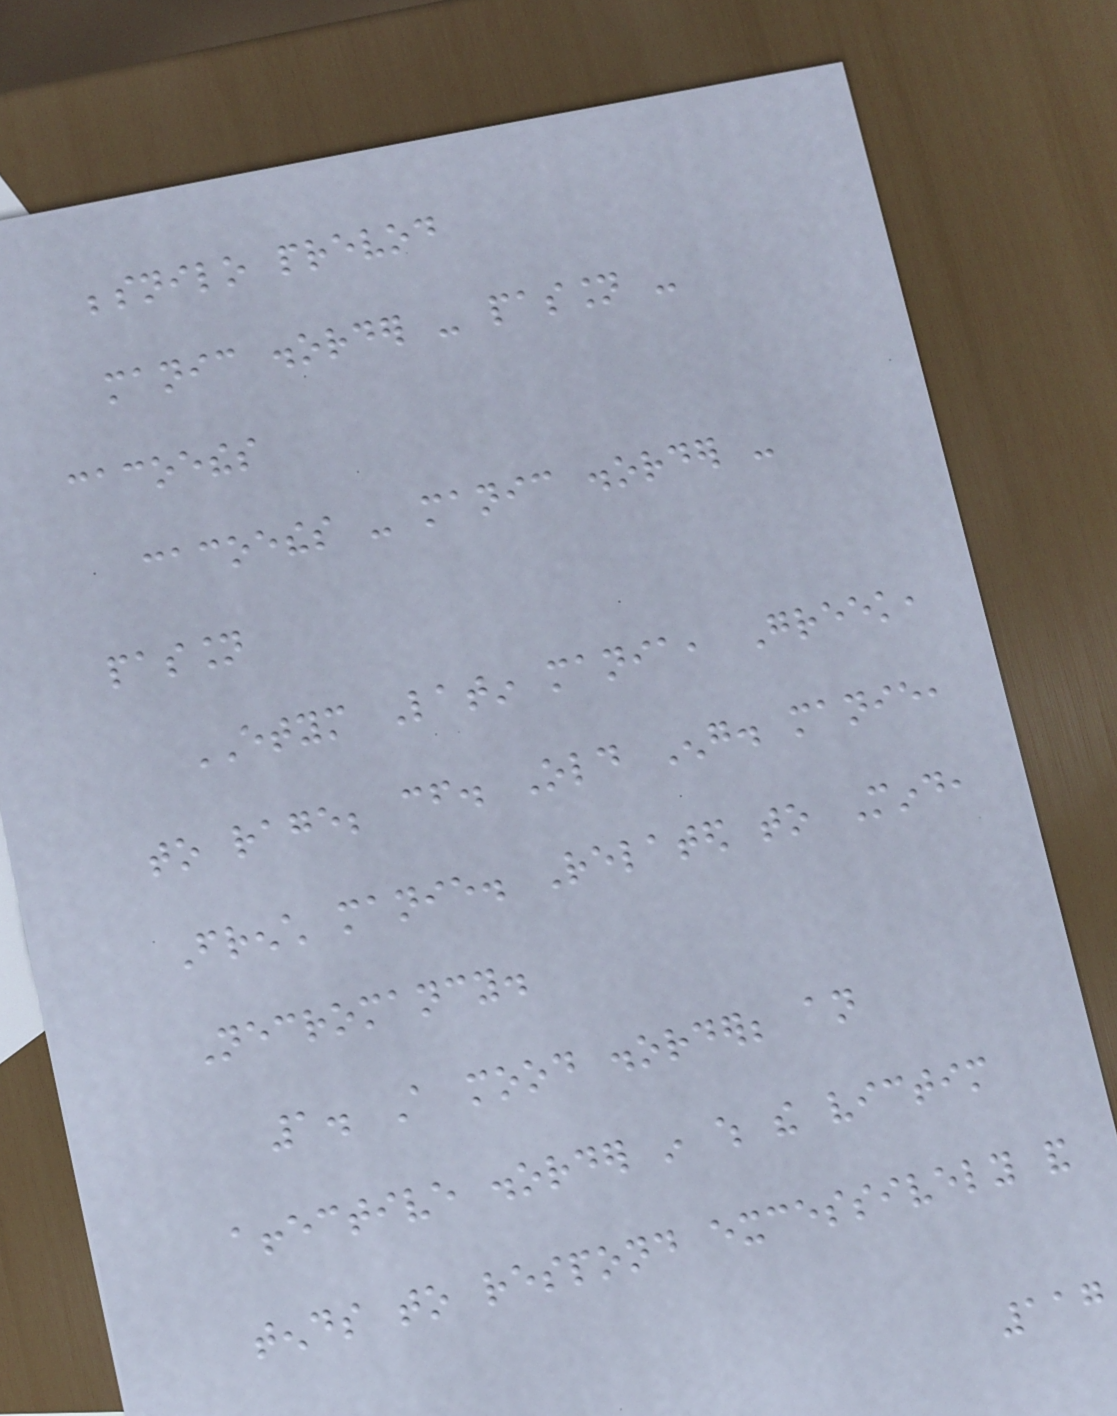besnilo prevod
manic disorder - passion -
cacoethes
cacoethes - manic disorder -
passion
ETYM Latin mania, Greek,
to rage; cf. Old Eng. manie,
French manie. Related to Mind,
Necromancy.
1. A mood disorder; an
affective disorder in which the victim
tends to respond excessively and
117
